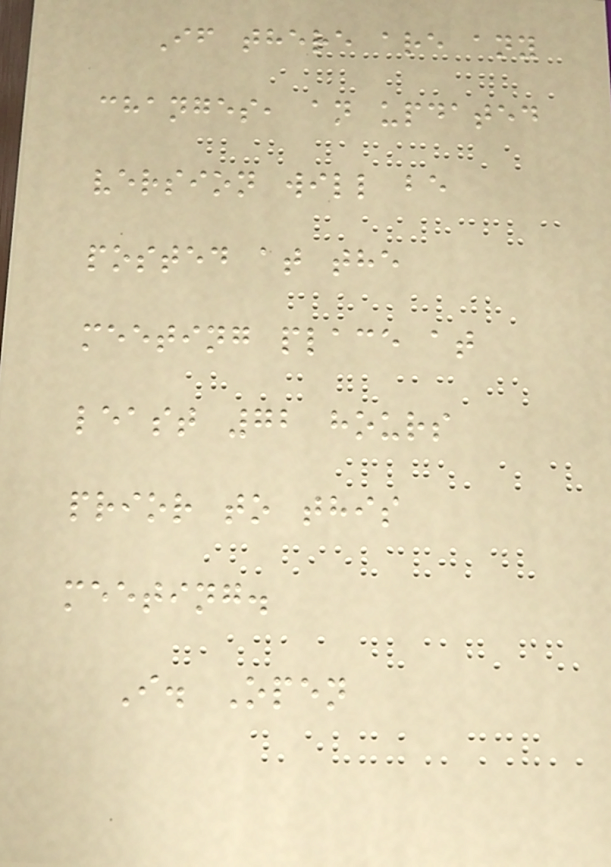If there are any
changes, an updated
version will be
posted at the
meeting place at
least 72 hours
prior to this
meeting.
I. Open
